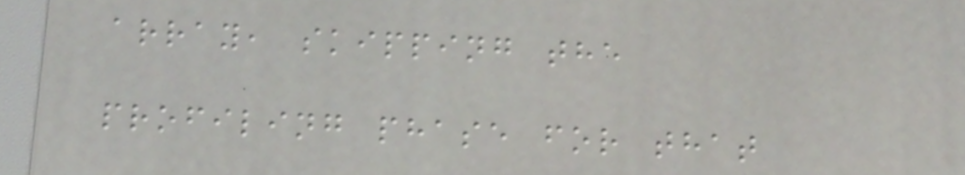array, skipping the
profiling phase for that
